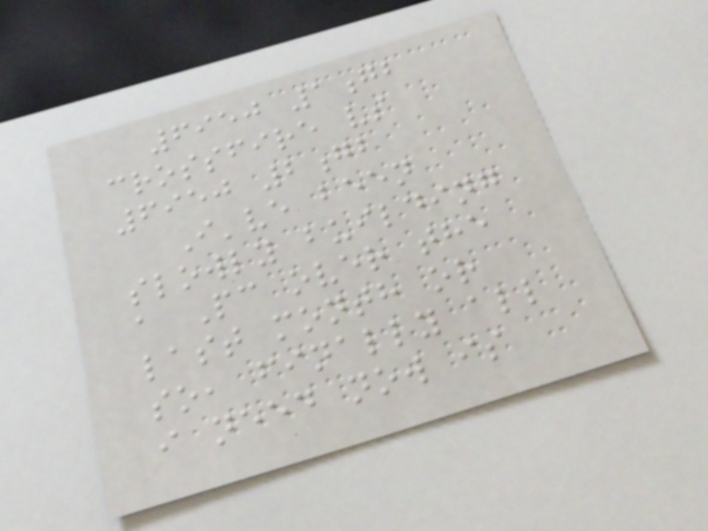6950 1gb
crossfire vs
6950 2gb
I've been
slowly building
a Pc over the
last month or
so, finally all
i need now is
